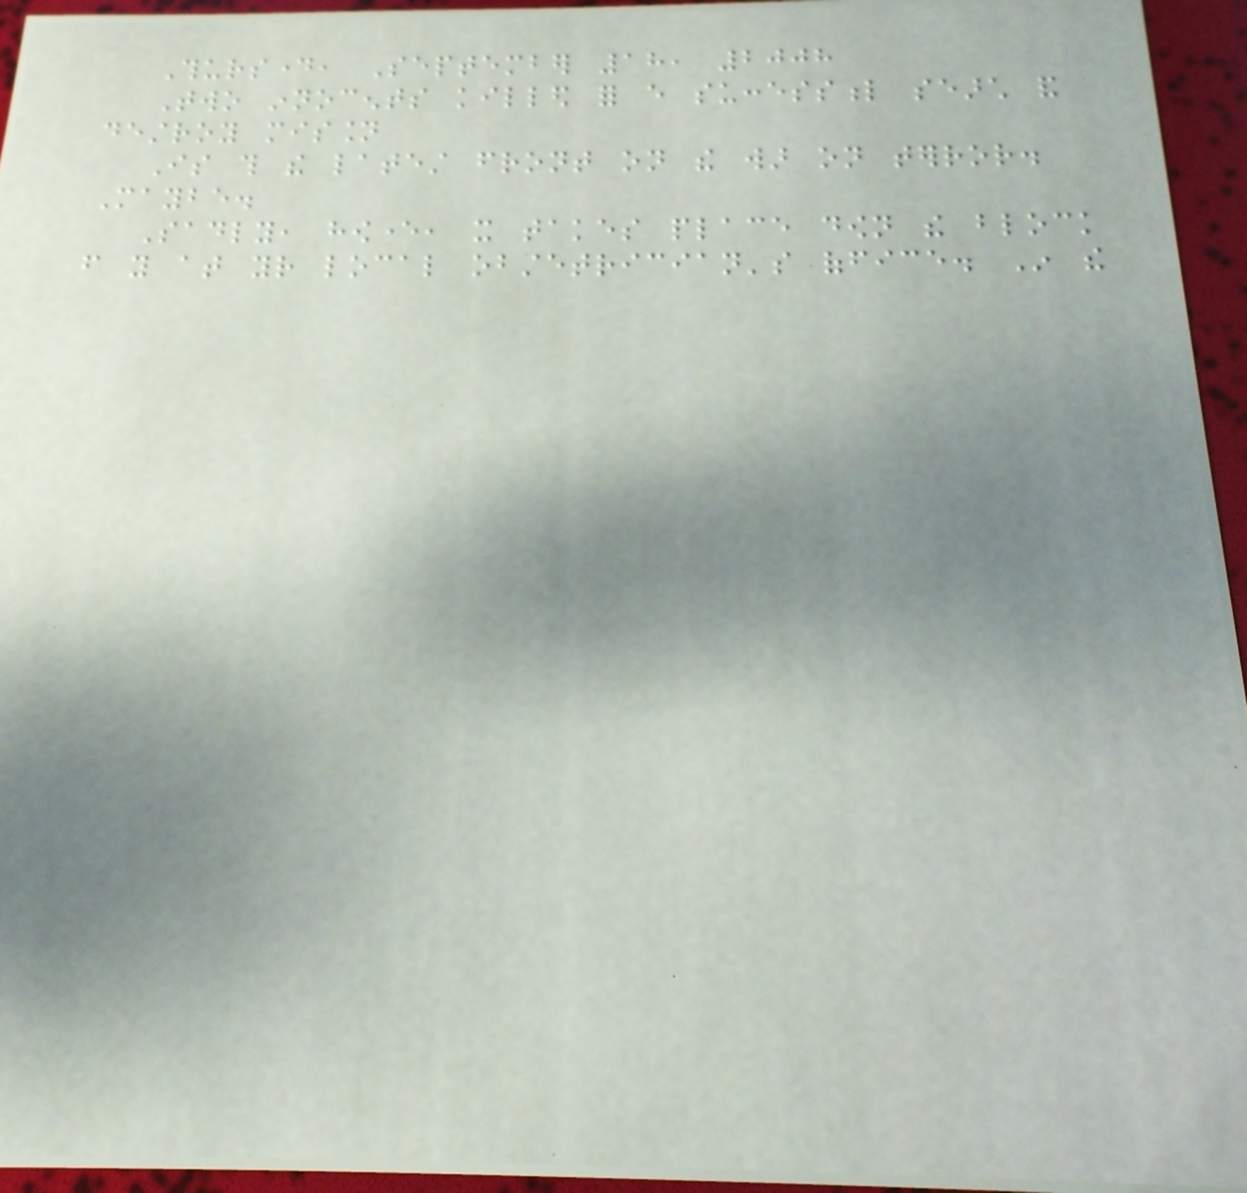Thursday, September 18, 2008
Two innocents killed for every successful search and
destroy mission
Is this the latest front on the war on terror.
Maybe.
Sadly, however, it takes place down the block
from you at your local obstetrician's office. In the
